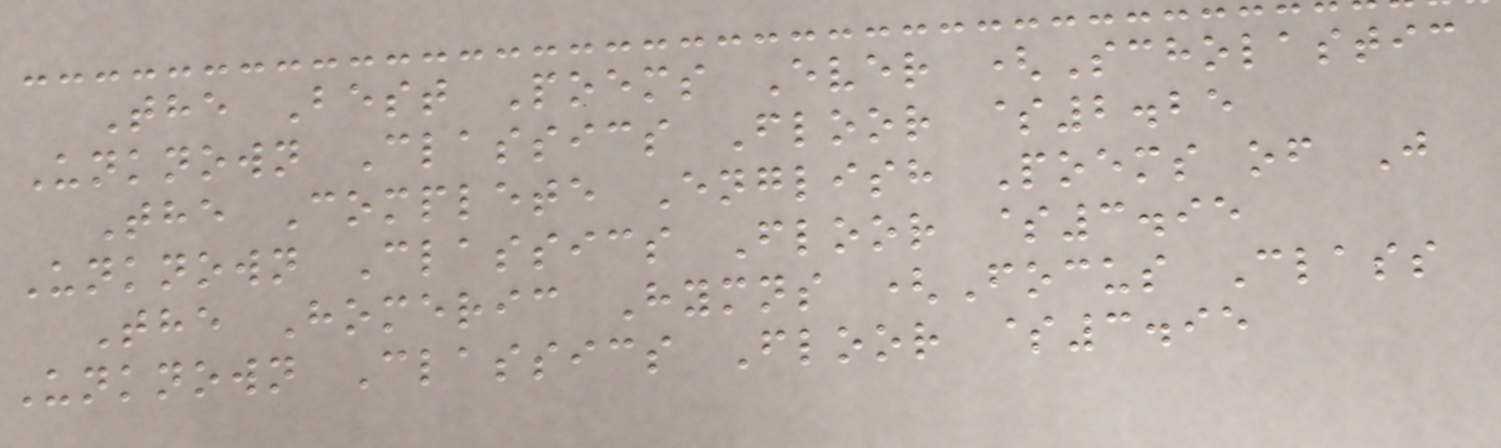The Best Poems Ever (Scholastic
Unknown Classics Floor $2.25
The Complete English Poems of J
Unknown Classics Floor $3.95
The Homeric Hymns (Focus Class
Unknown Classics Floor $3.95
